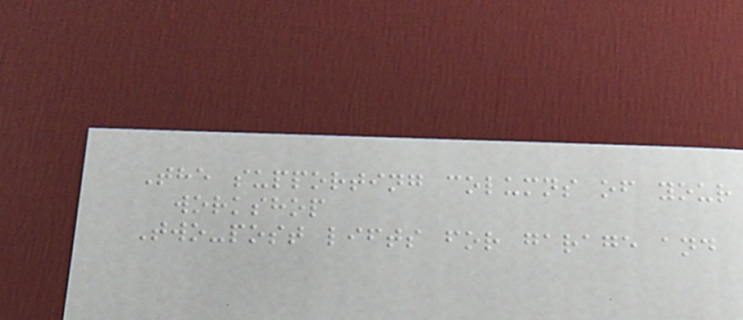The supporting columns of your
workshop
Two-post lifts for garage and
